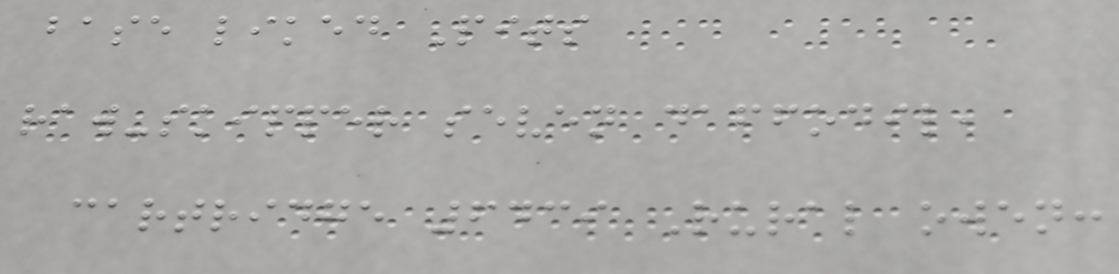base liked Pits
raw-skipper seven daffodil,
cartridge 6439 Rural owen:
